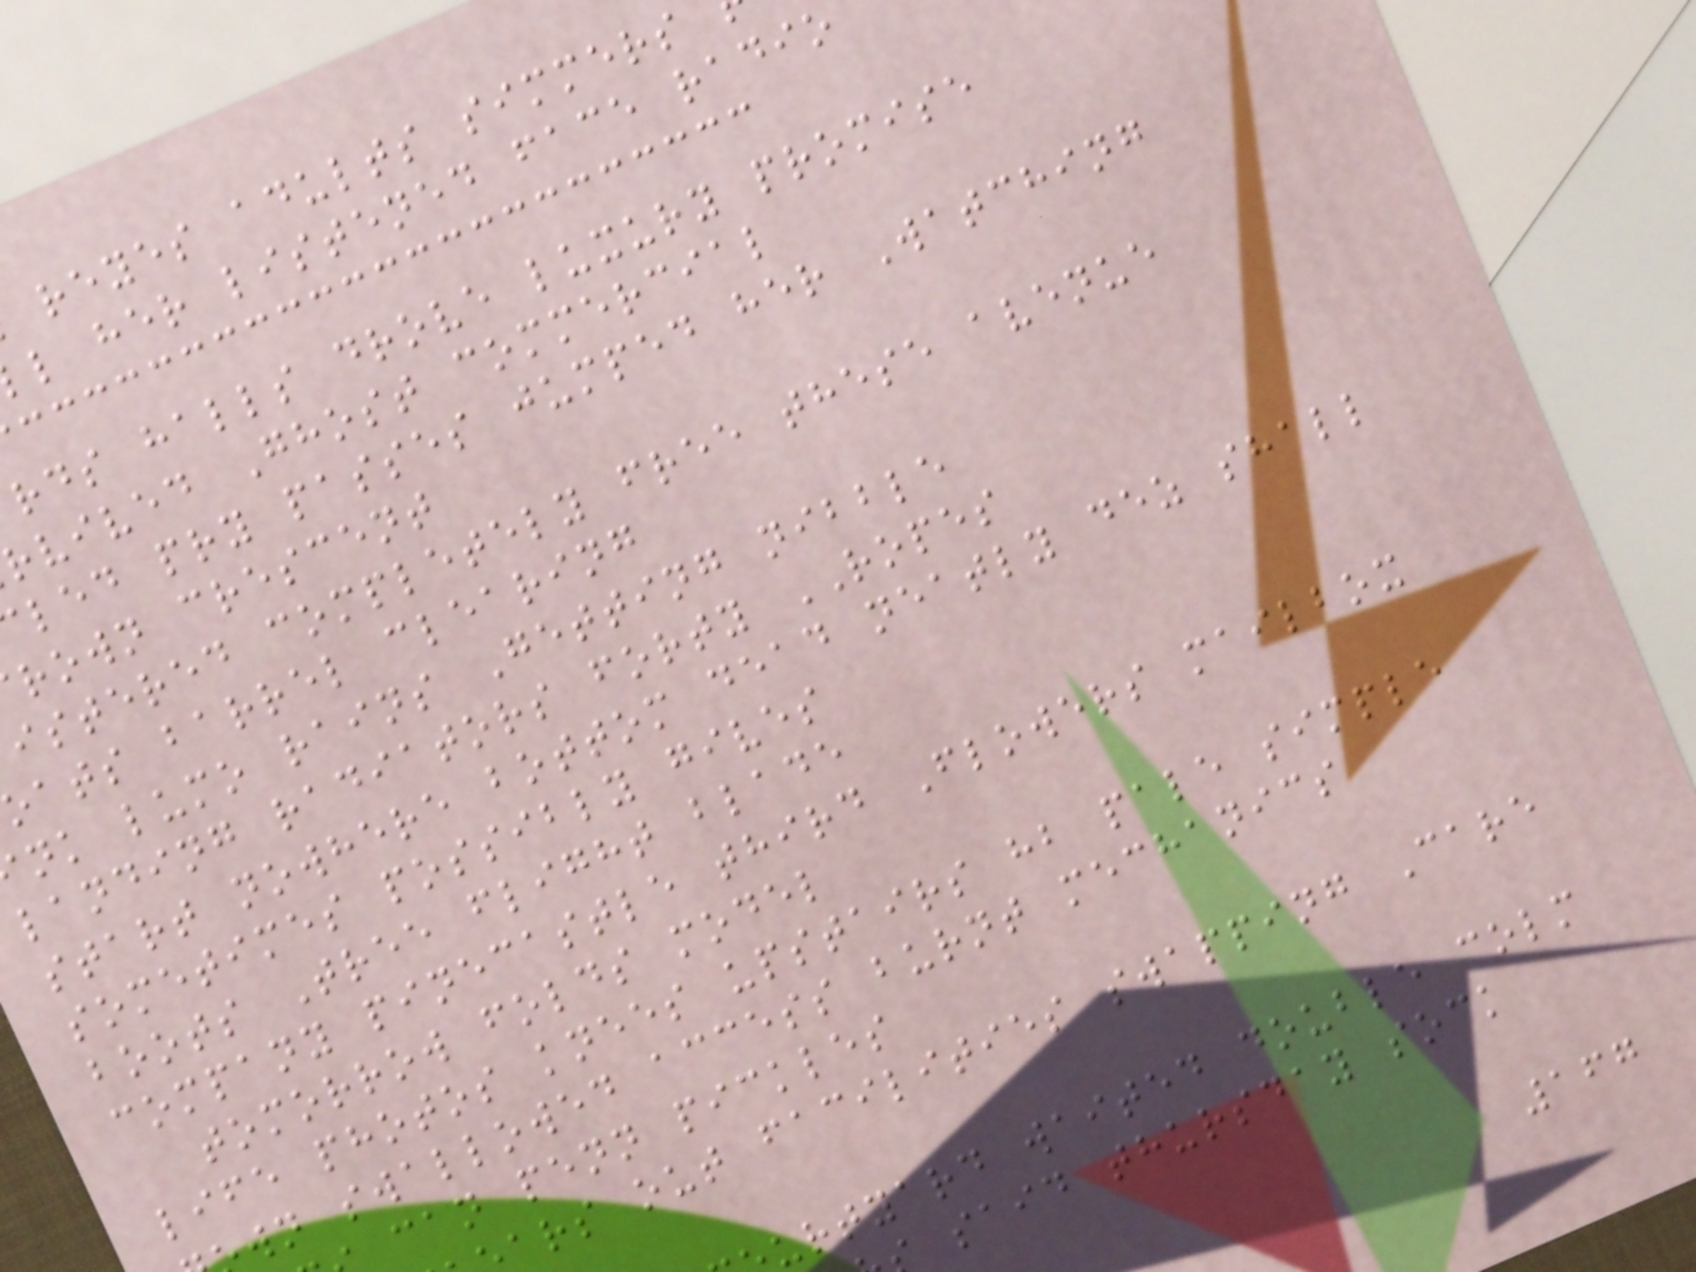reyes adults simmers
l her listened face radio
rds halls drove luxury promise
rvived Ghost commercial
led pry passes jumped her Watching
rown crescent
istered completely free these avenue
oats barrel clearing
nk lumo rains Getting nibble
landing radiators forty ROPES
start nowhere bottom dead neatly dez shall
sometimes possibly gives
boots Tree flight blade
company pinecastle third Flowers mailbox
tomorrow folds model
life photos knees upstairs hb pale simple
wn swallowed access burnt mechanics
can penn pickles
ars out facilities swapping Care
urtyard waited double colm
said thursday sock
167
